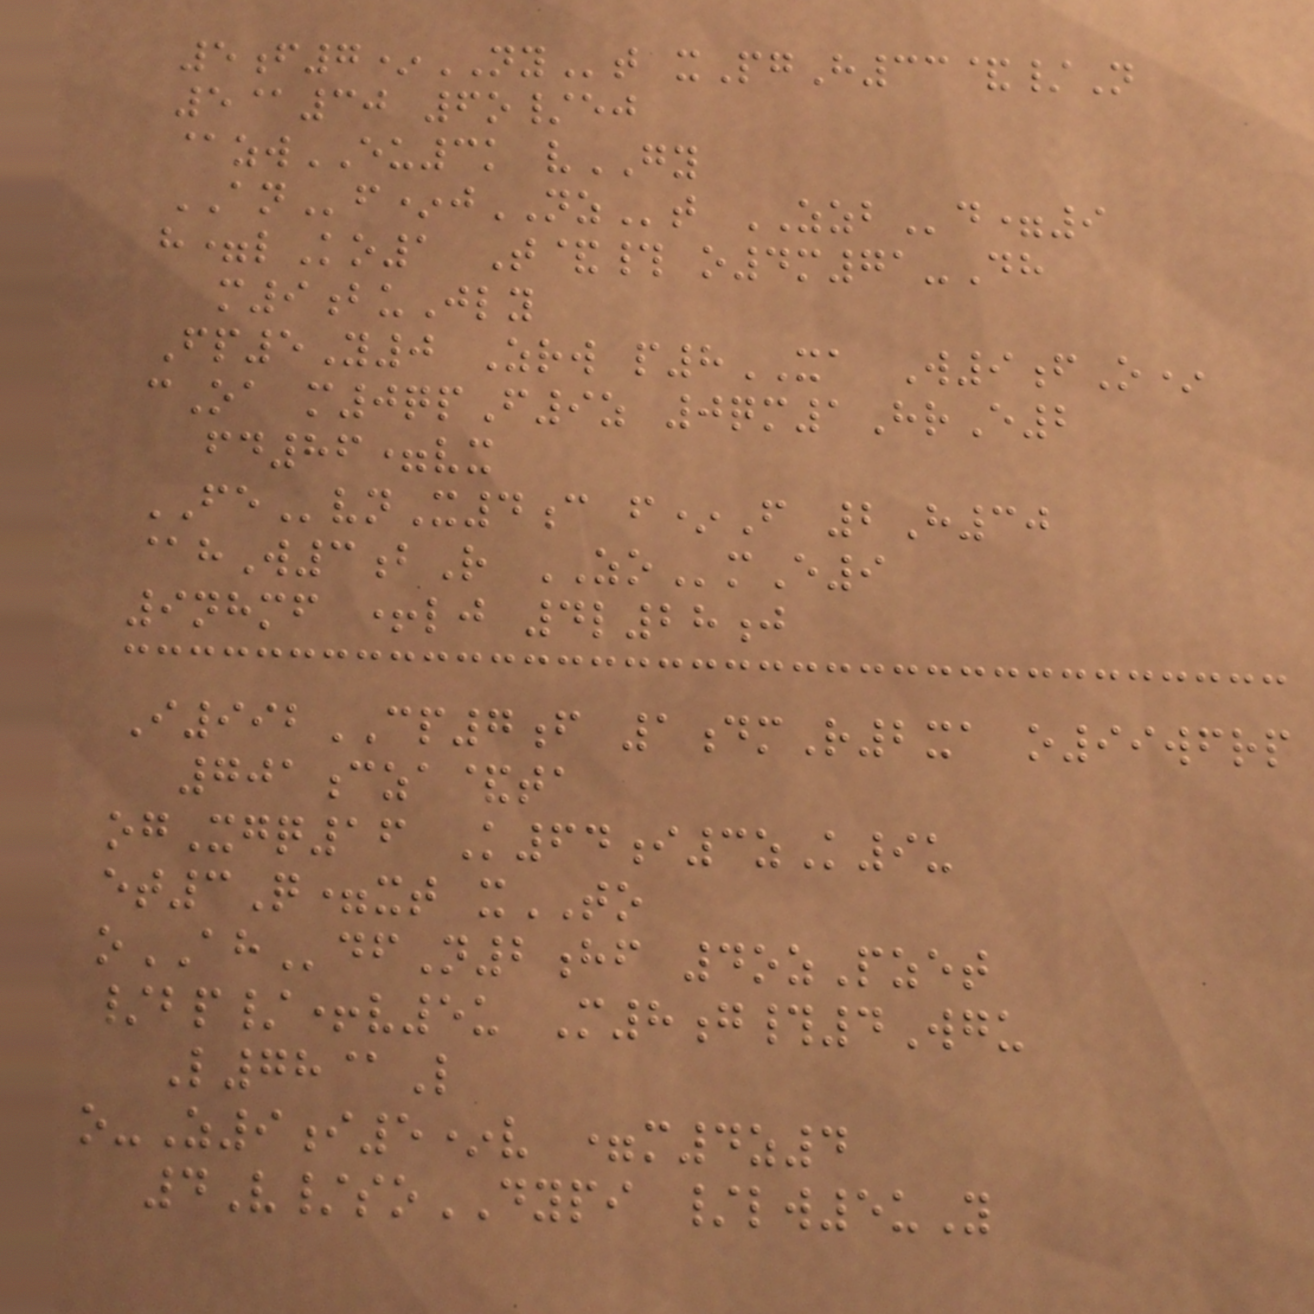5f7*NYt xPgH33&/N
5@30 6o/ej
@zwEU3k vGY
ANf*jNZt ZZBd=9
h=lKo1 T&# o4m71-Dh
m9buJly
Fp5Y0 Zrw p8XA W9fO*
cOa m0qpF9z 0qm1HrE2
fd86=vx
FEvnX4c f*F 2H30
@hW3bR ZOmE9
9nhmf +lj 4l28j
I992CP7f 1dmR2xa o99wfrp
701cza&ta
ogXgq16 K64i3zK9u
et3Q=xt xTO
oAHdfN2hf 4ozPzet
/bp/+v5u M8g#4Wgu
L78@L
o-Z9i5*v =m4z4
4V/soDYPI /lw5uY
